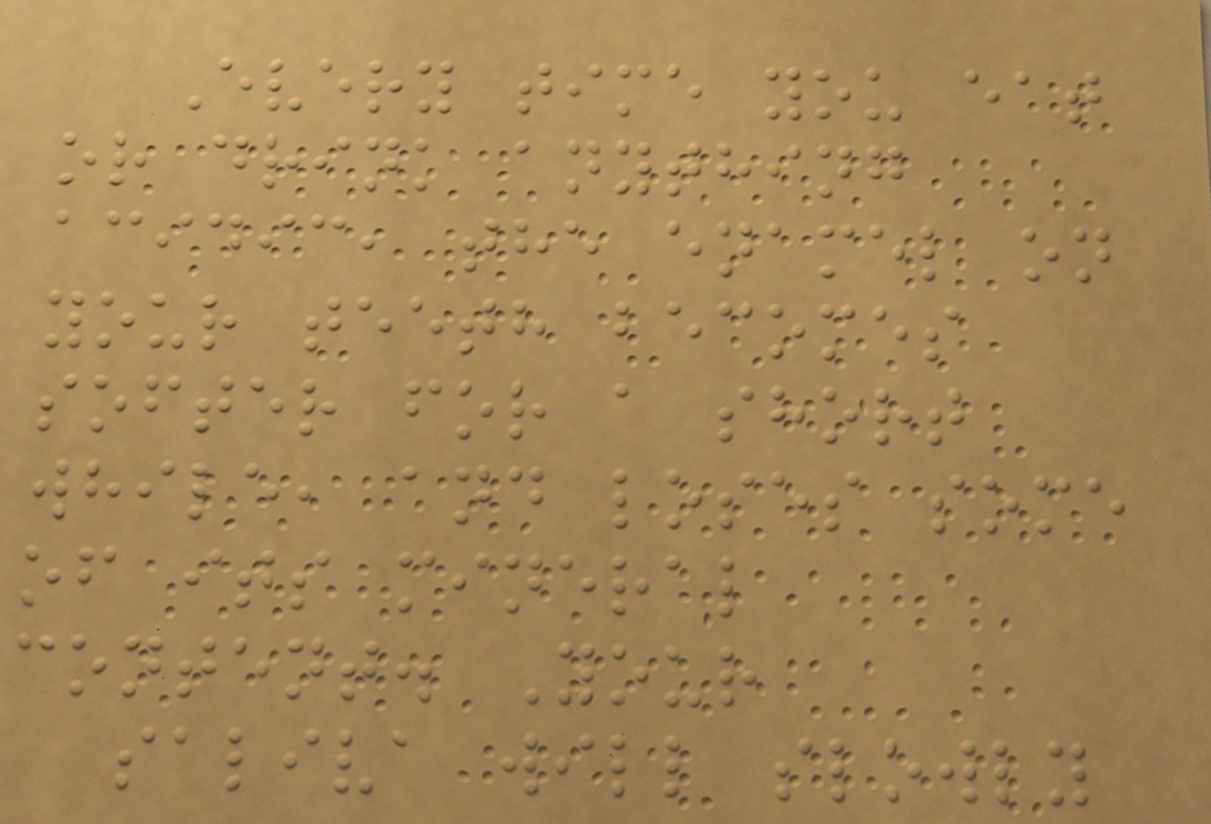Every time you eat
or drink anything
acidic, the enamel on
your teeth becomes
softer for a short
while, and loses some
of its mineral
content. Your
saliva will slowly
